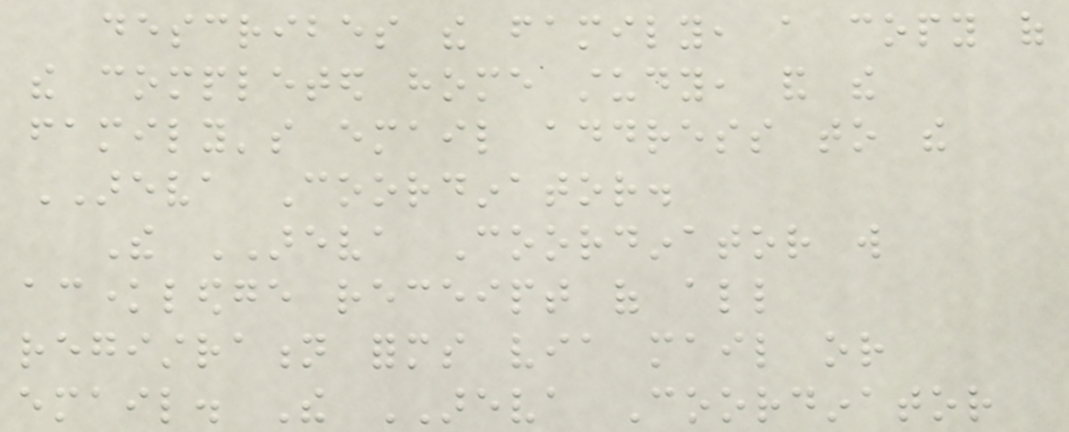describes the family, a copy of
the completed home study, and the
family's email address to the
AREVA Coordinator.
The AREVA Coordinator will
acknowledge receipt of all
registration forms via mail or
email. The AREVA Coordinator
